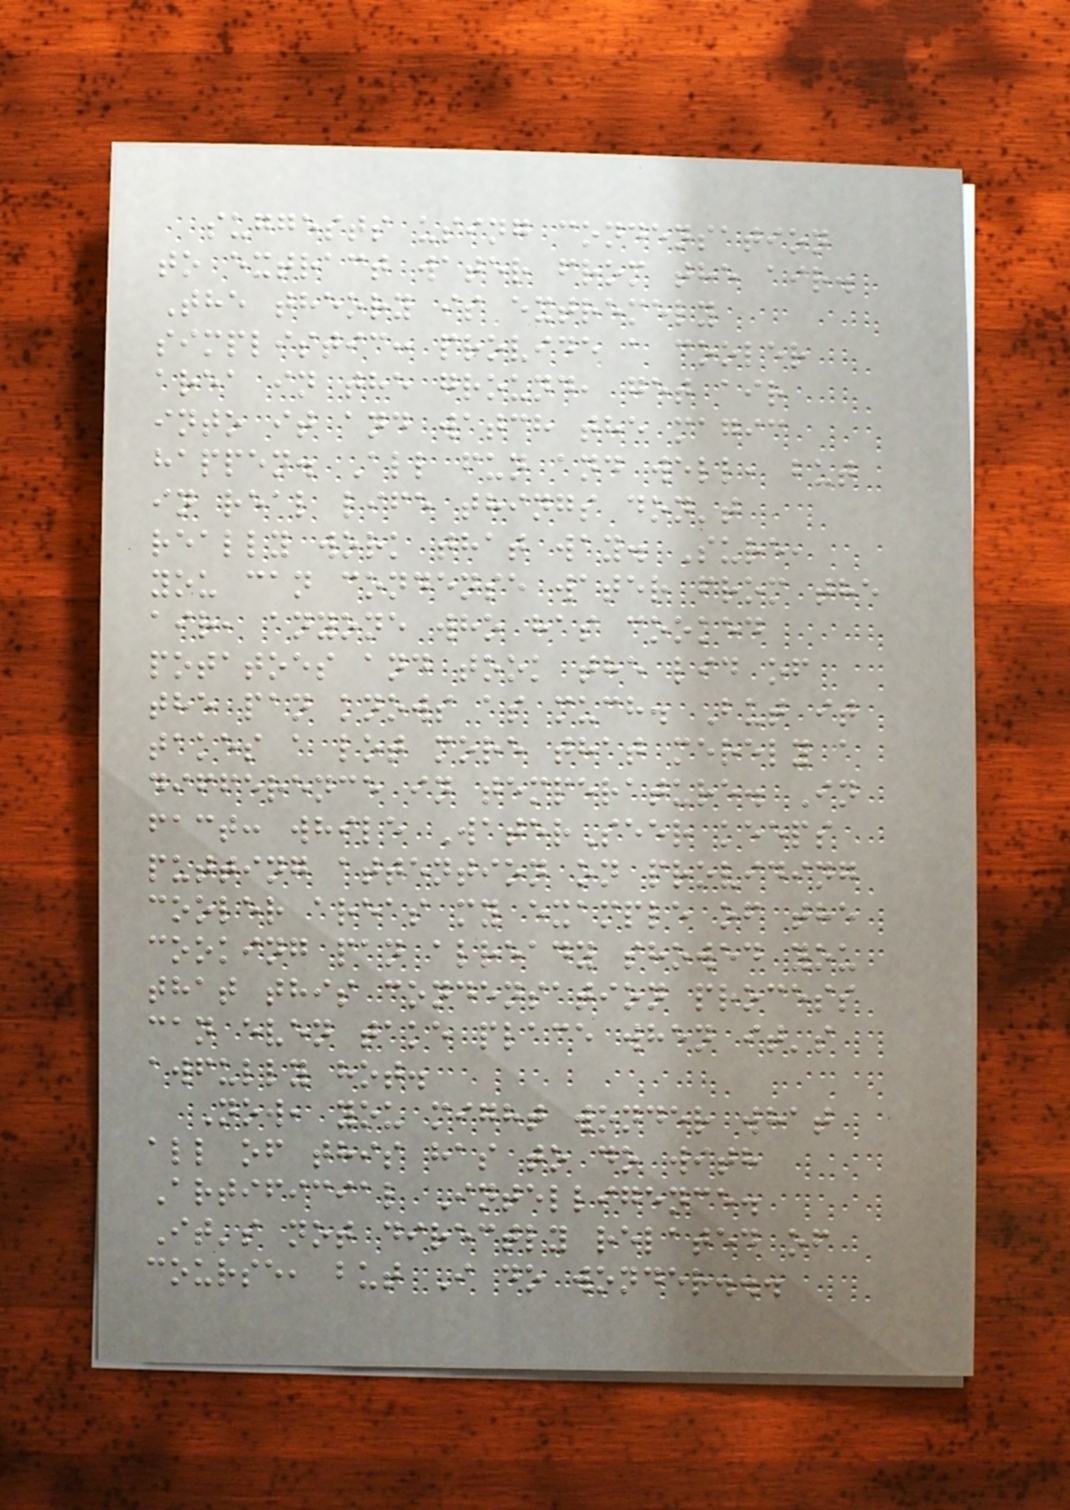suggests using condensation
to extract water from the air.
The theory is extremely
simplistic: provide a cooler
area in the ground, get air
into it and watch the magic
happen. All fun and well, but
in real life things don't
really work that way. Sure,
you can condense water from the
air, anyone who has cooked
potatoes and took the lid of
the pan knows as much. But it
takes a lot more that merely a
difference in temperature. In
fact: while WaterSeer keeps
putting attention on providing
cooler areas my example of the
cooking pan already showed you
that this condensation process
can even take place when it's
awfully hot.
Now, you might wonder what
all of this has to do with
Artificial Intelligence.
It's not directly related of
course, but I do wonder...
